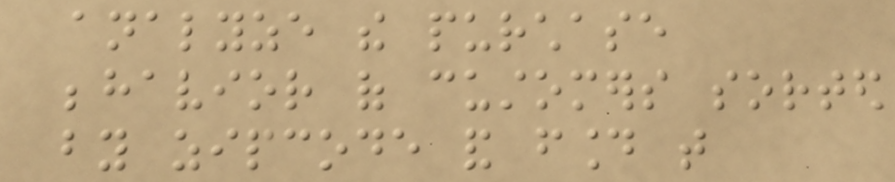analyze the purchase
behavior of customers sorted
by zipcode and found that
